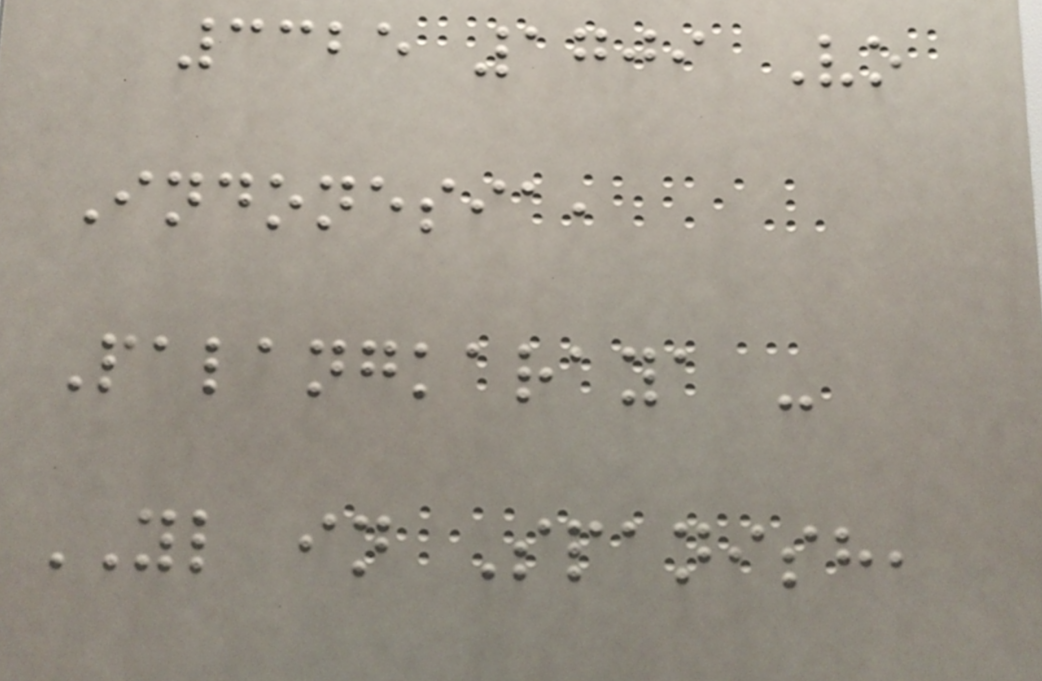3325 1709 Vo
Indonesia,
Palangkaraya -
YL in Spanish,
